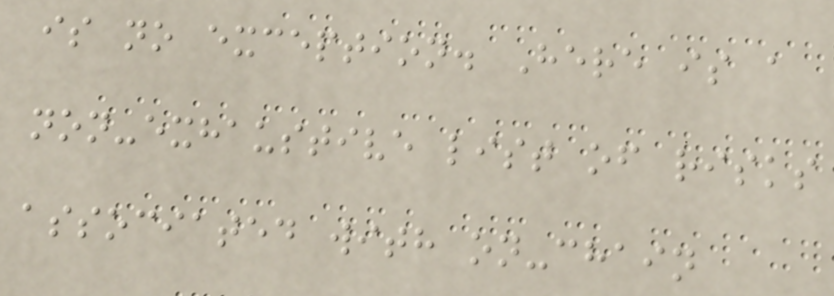is no exception. Here is a
non-exhaustive list of risks
associated with on-chain
